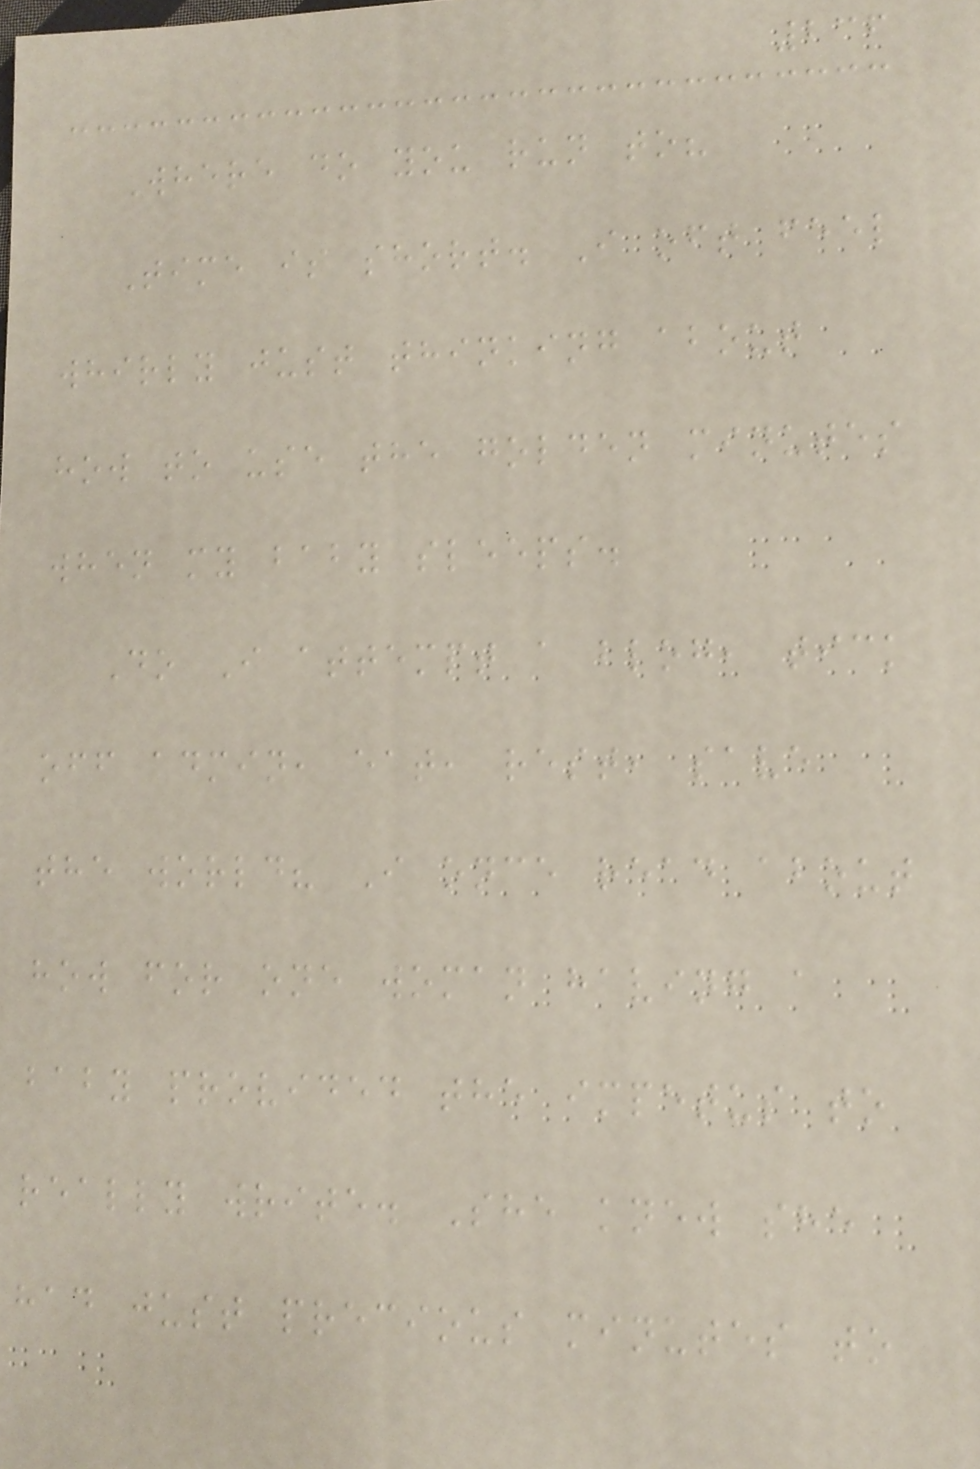236
Where do you run to?
Time is short. I oft feel
whirly just thinking about
how to use the golden minutes
when my baby sleeps.
Do I attempt a blog, tick
off admin, eat, rest, save
the world? I once read about
how for one woman having a
baby provided the impetus to
really write. She knew she
had just precious minutes to
